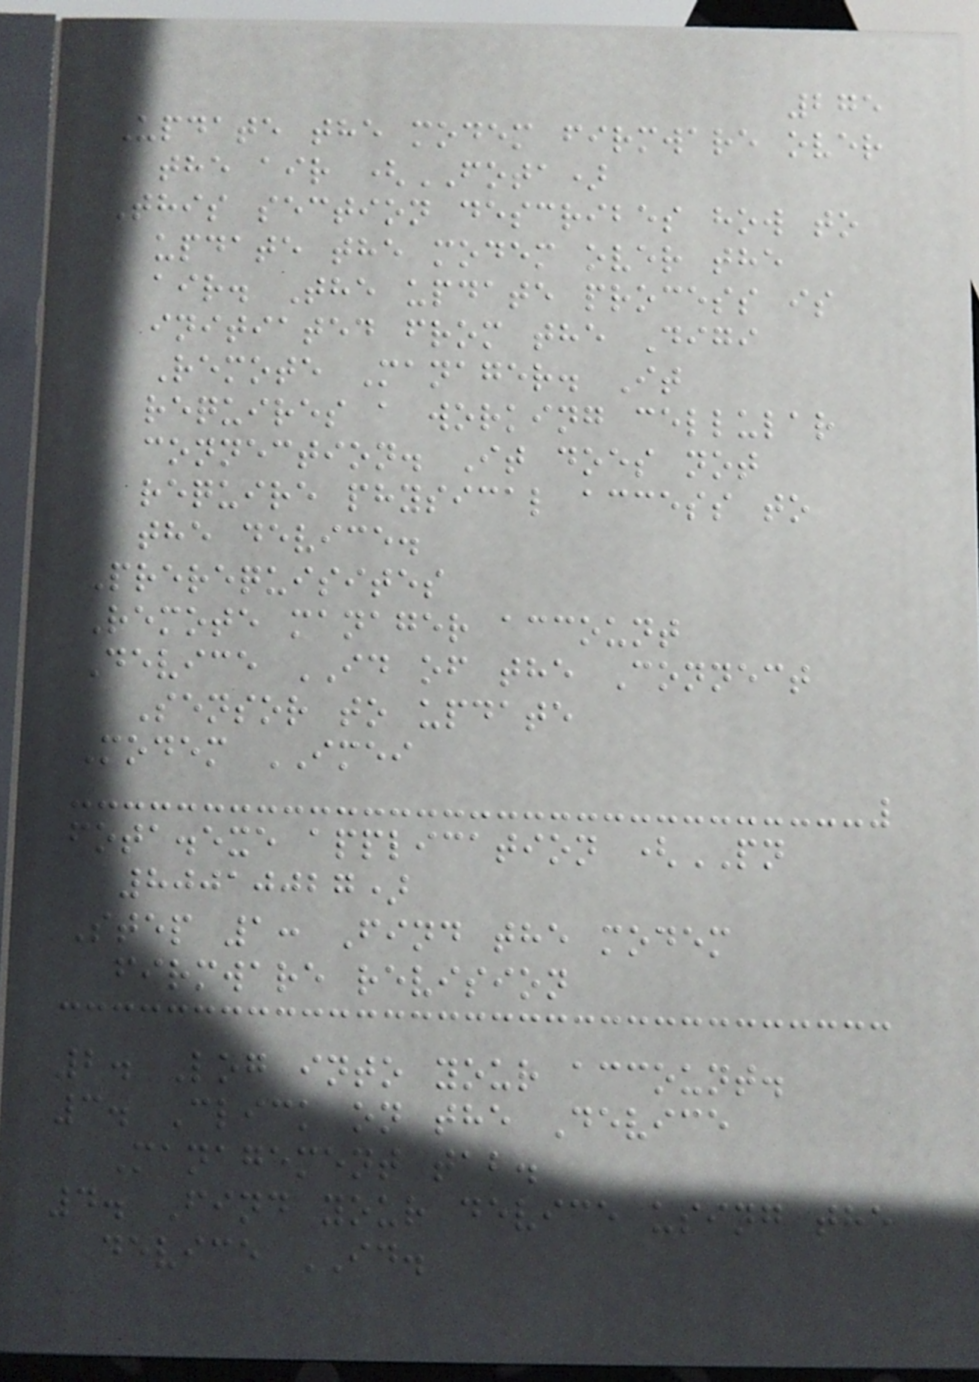275
Update the modem firmware over
the air (FOTA)
This section describes how to
update the modem over the
air. The update process is
initiated from the Digi
Remote Manager. It
requires a working cellular
connection. It does not
require physical access to
the device.
Prerequisites
Remote manager account
Device ID of the Connect
Sensor to update
Modem IMEI
fota.exe application (PN
80010027)
Step 1: Find the modem
firmware revision
2. Log into your account.
3. Click on the Device
Management tab.
4. Find your device using the
device ID.
